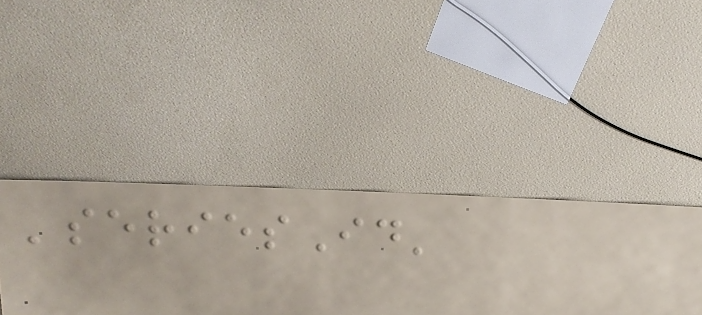'seriesId'
